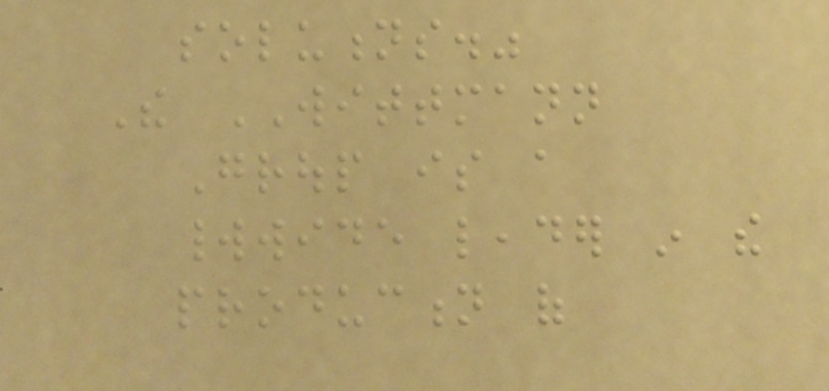solutions."
The WITTMANN
Group is a
worldwide leader in the
production of
